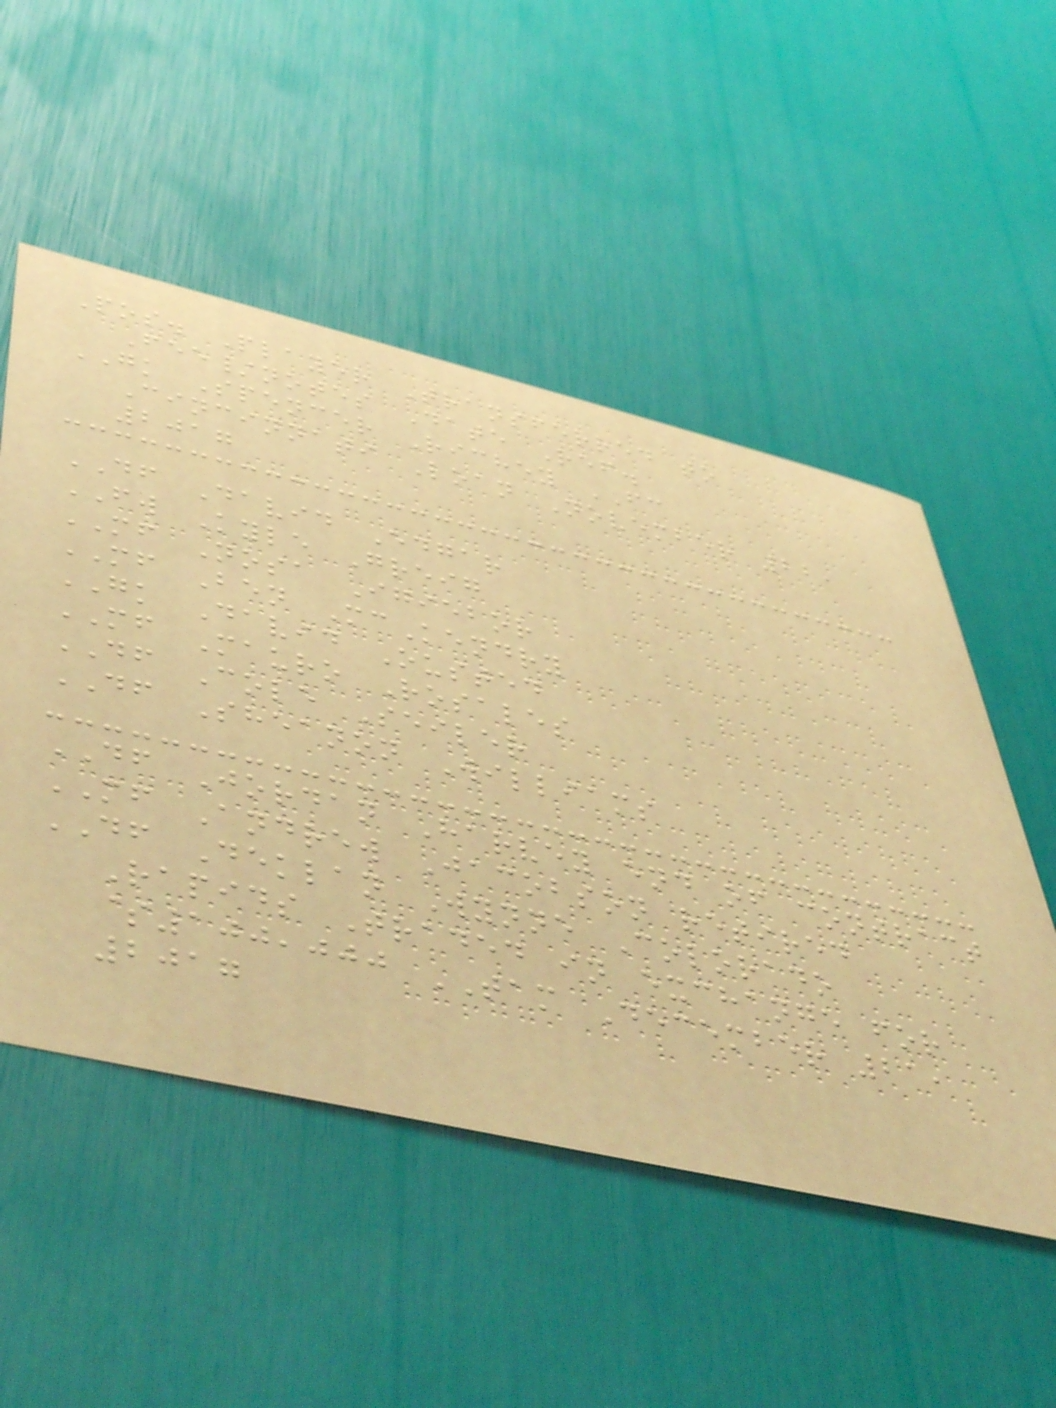Pos. Player Transferred to
Fee/notes Date Ref.
GK Spencer Richey FC
Cincinnati Loan November 22,
2017
DF David Edgar
FW Kyle Greig
MF Nosa Igiebor
MF Ben McKendry
GK David Ousted
MF Mauro Rosales
DF Cole Seiler
DF Sheanon Williams
DF Jordan Harvey end of contract
MF Andrew Jacobson retired
DF Deklan Wynne Colorado
Rapids Traded in exchange for
$100,000 TAM December 21,
2017
